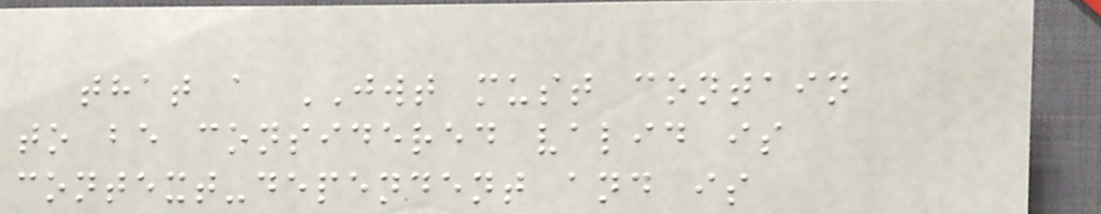that a JWT must contain
to be considered valid is
context-dependent and is
